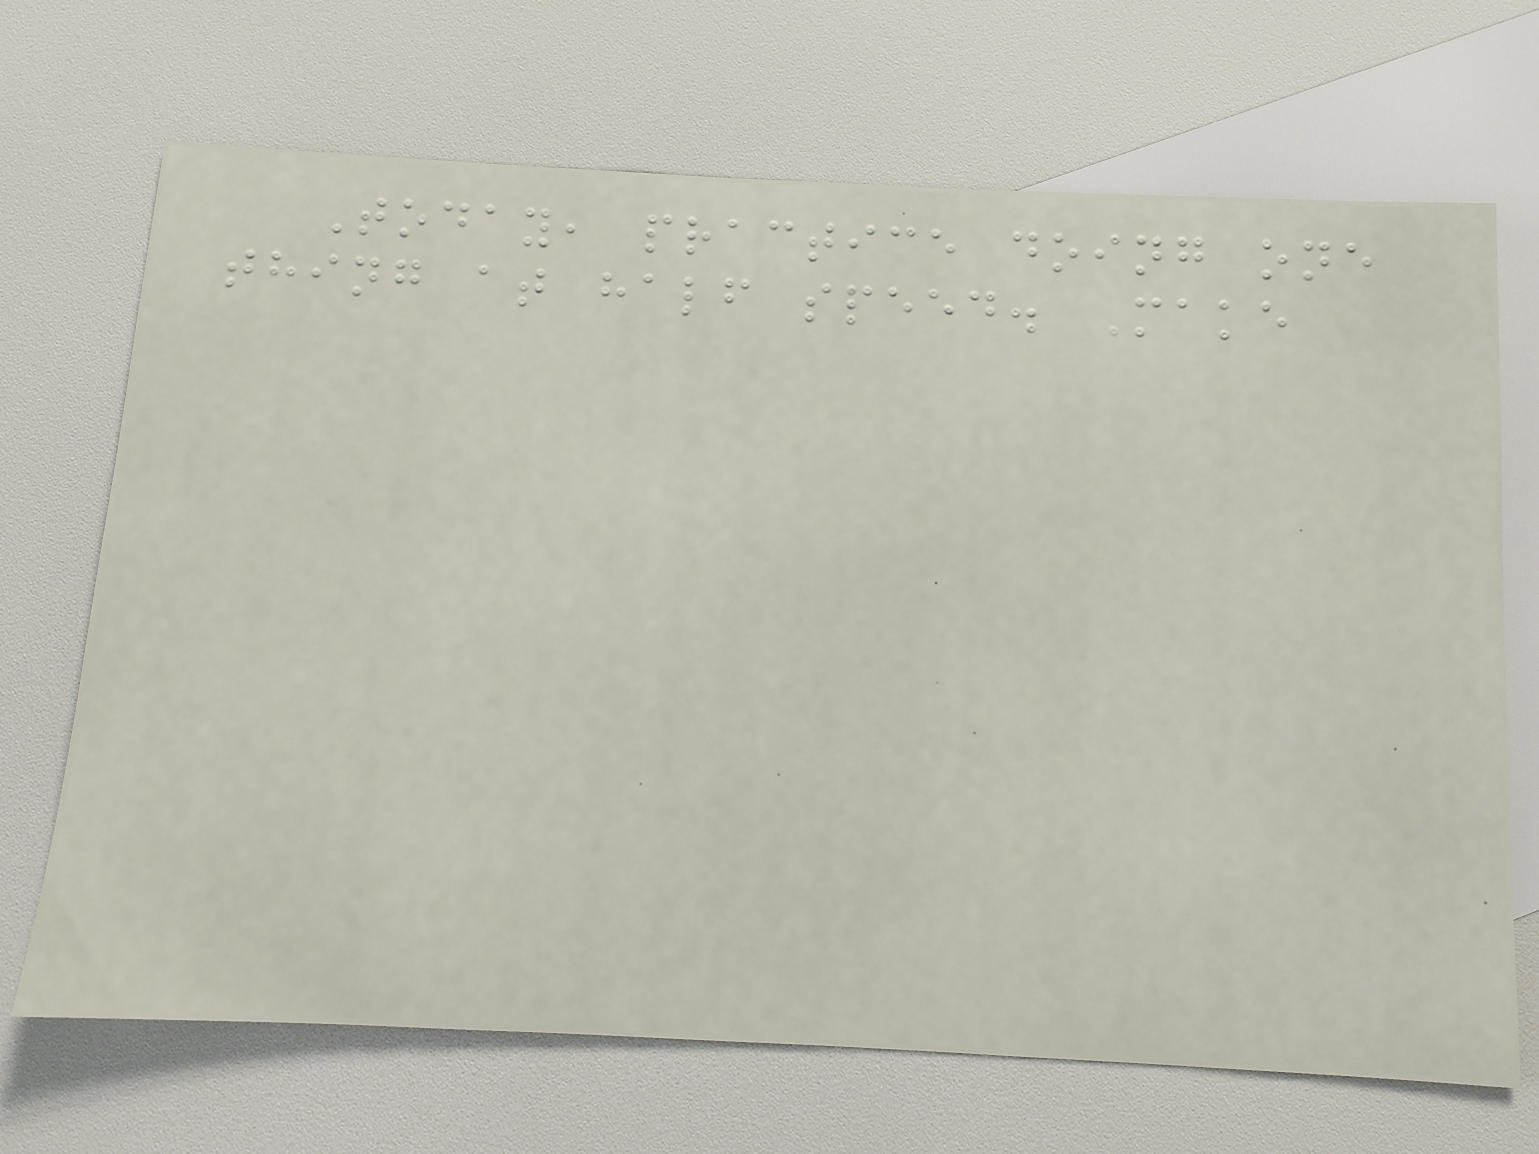Today, practice doing one
thing at half speed. Make
